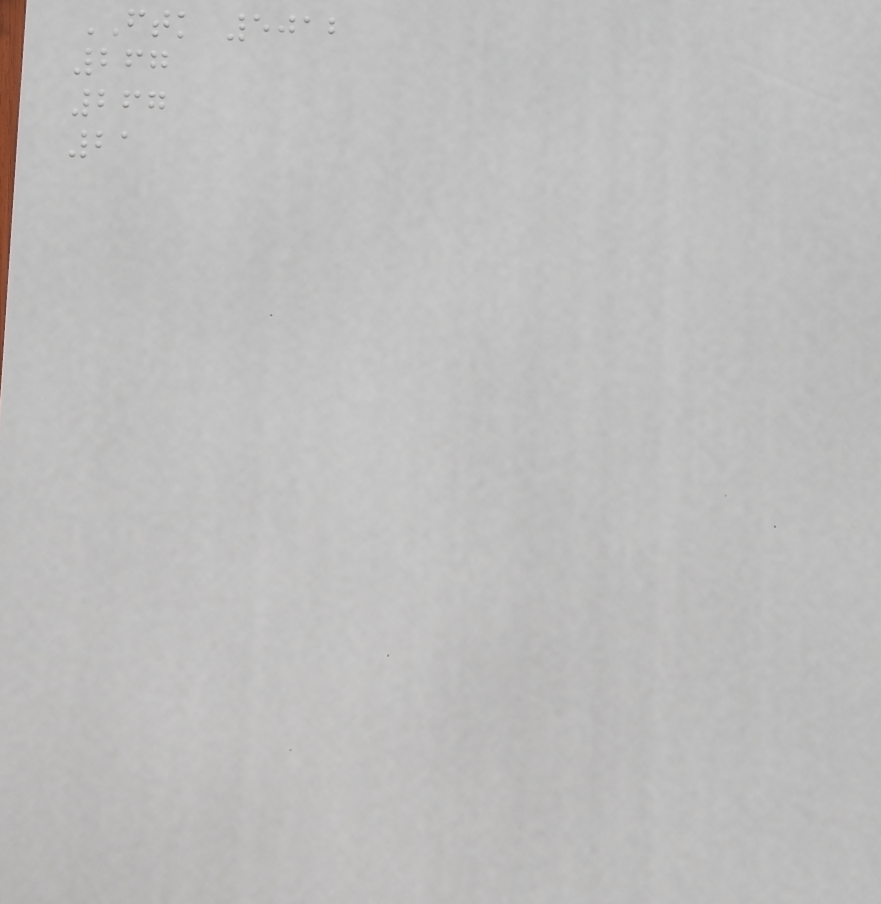FTK 5012
267
267
21
